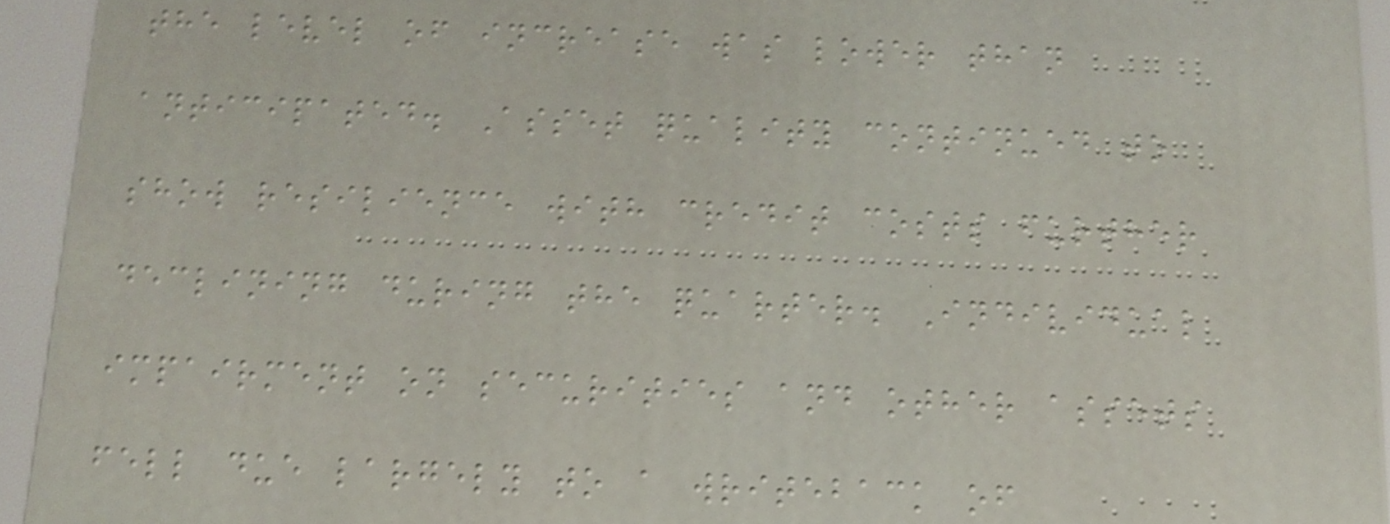the level of increase was lower than
anticipated. Asset quality continued to
show resilience with credit costs further
declining during the quarter. Individual
impairment on securities and other assets
fell due largely to a writeback of
